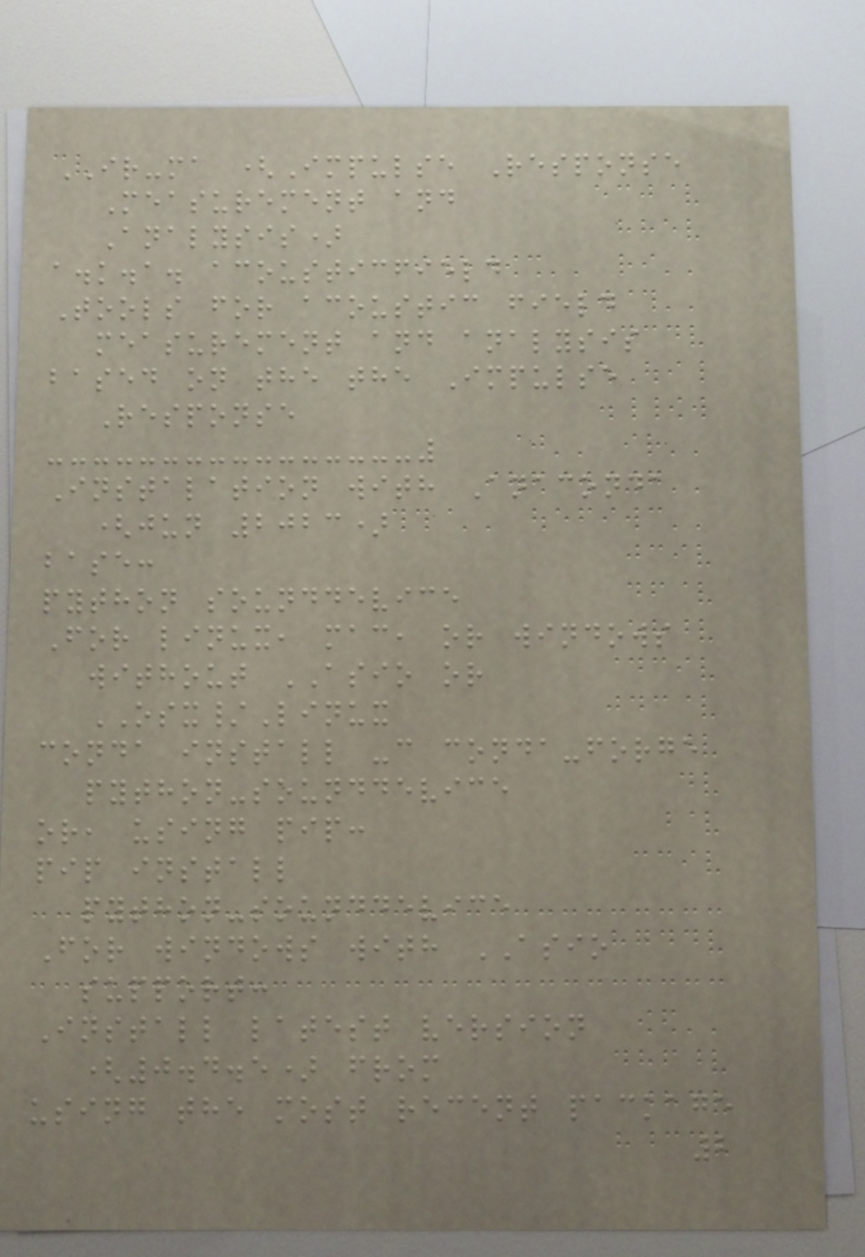IR-ma (Impulse Response
Measurement and
Analysis)
a.k.a. acousticfield
Tools for acoustic field
measurement and analysis
based on the the Impulse
Response
Instalation with Anaconda
(jun 2023)
base:
python sounddevice
For linux, mac, or windows
without ASIO or
OSX/Linux
conda install -c conda-forge
python-sounddevice
or, using pip:
pip install
python-sounddevice
For windows with ASIO
support:
Install latest version
(0.4.5) from
using the most recent package
2
